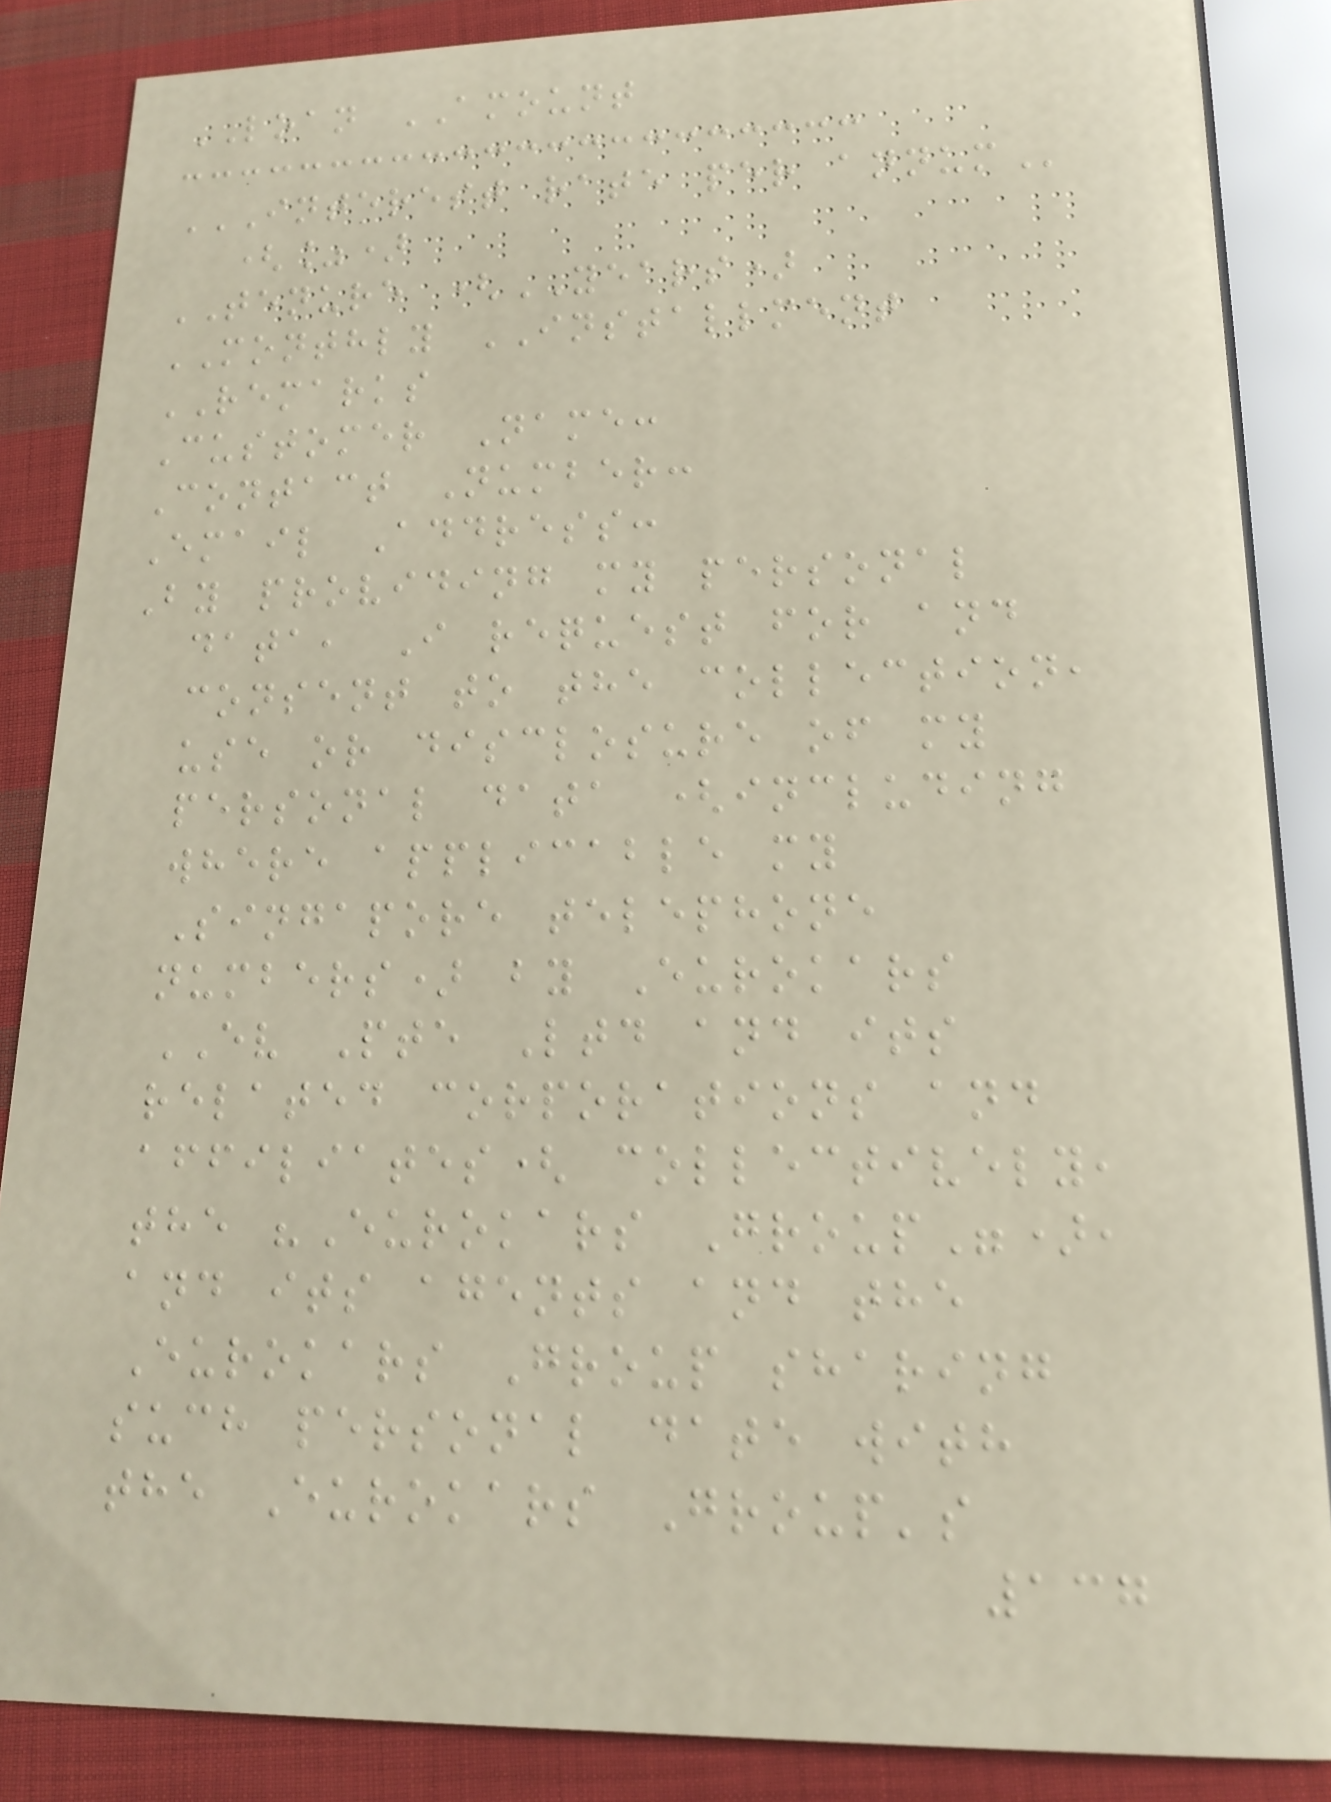LOAN AMOUNT
INTEREST RATE PER ANNUM
(%)
TENURE (YEARS)
MONTHLY INSTALLMENT
REMARKS
Customer Name:
Contact Number:
Email Address:
By providing my personal
data, I request for and
consent to the collection,
use or disclosure of my
personal data (including
where applicable my
Singapore telephone
numbers) by Eurokars
EV Pte Ltd and its
related corporations and
affiliates( collectively,
the "Eurokars Group"),
and its agents and the
Eurokars Group sharing
such personal date with
the Eurokars Group's
137
